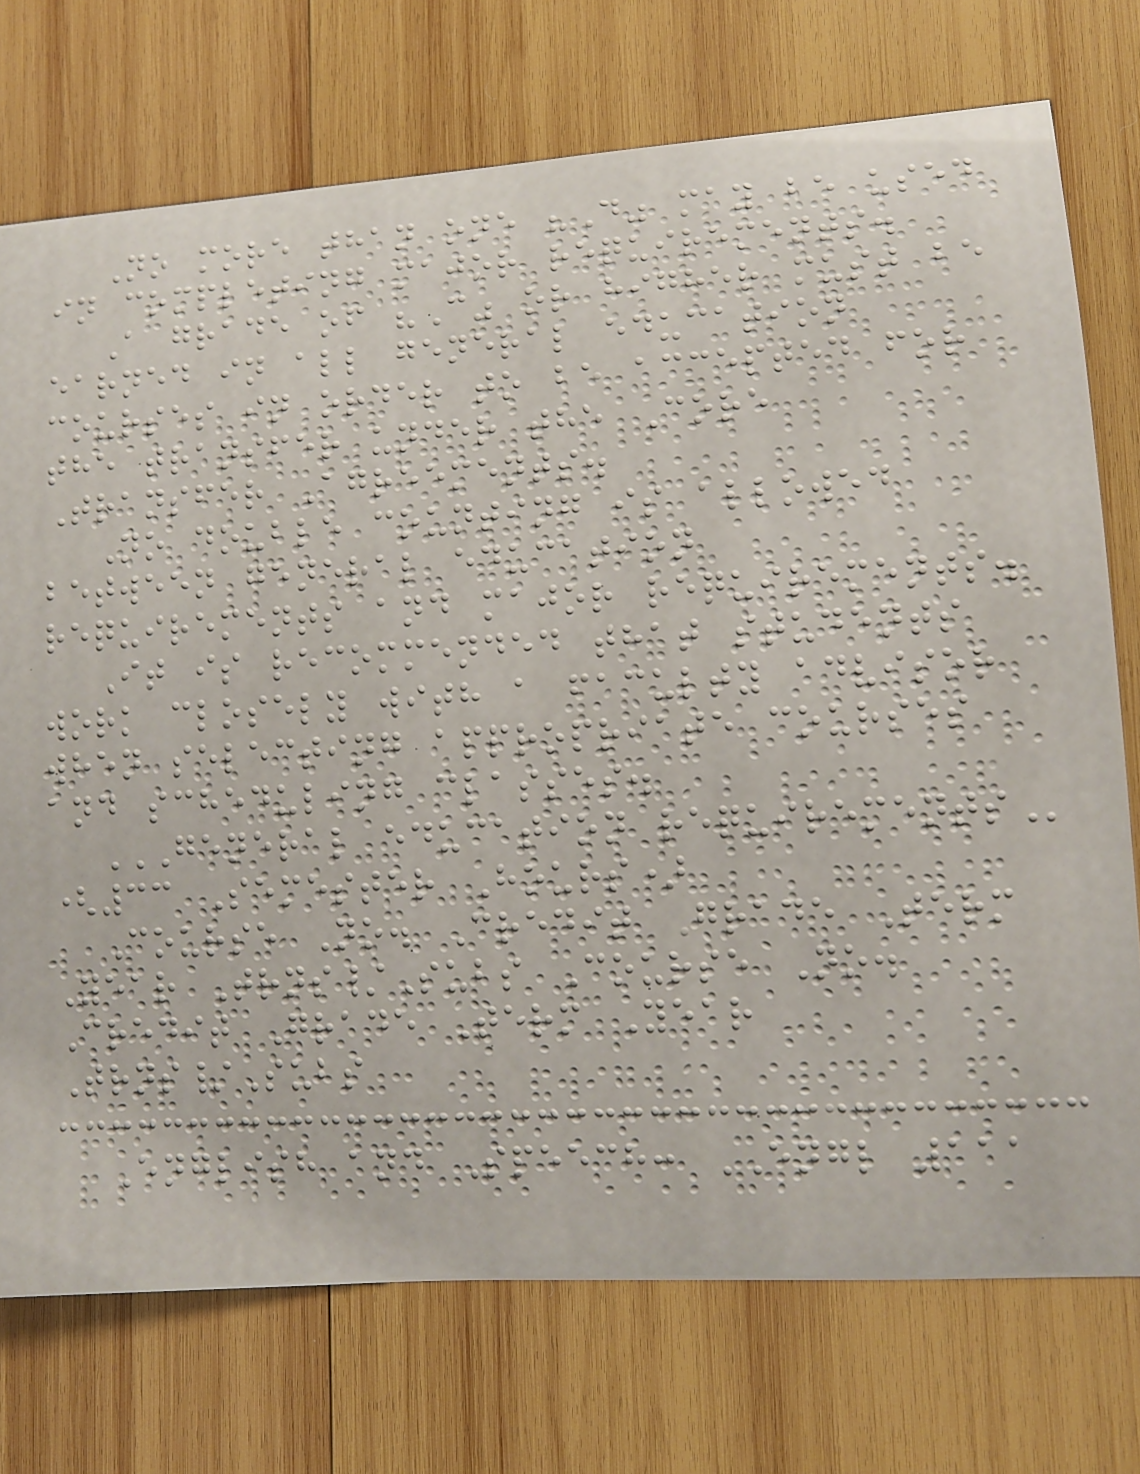No more than one "D" may be used
in completing major requirements.
A grade of "C" or higher must be
earned in all general education
courses in order to be accepted for
the transfer under the Core
Transfer Agreements.
No double counting is allowed
between general education
requirements and major requirements.
It is recommended that students
work closely with a faculty advisor
when selecting appropriate courses
and scheduling classes.
GENERAL EDUCATION REQUIREMENTS
(33 Semester Hours)
Course No. Credit Grade Term
Year Trns/Subs Course No.
Credit Grade Term Year
Trns/Subs
English and Speech: ENGL 111
